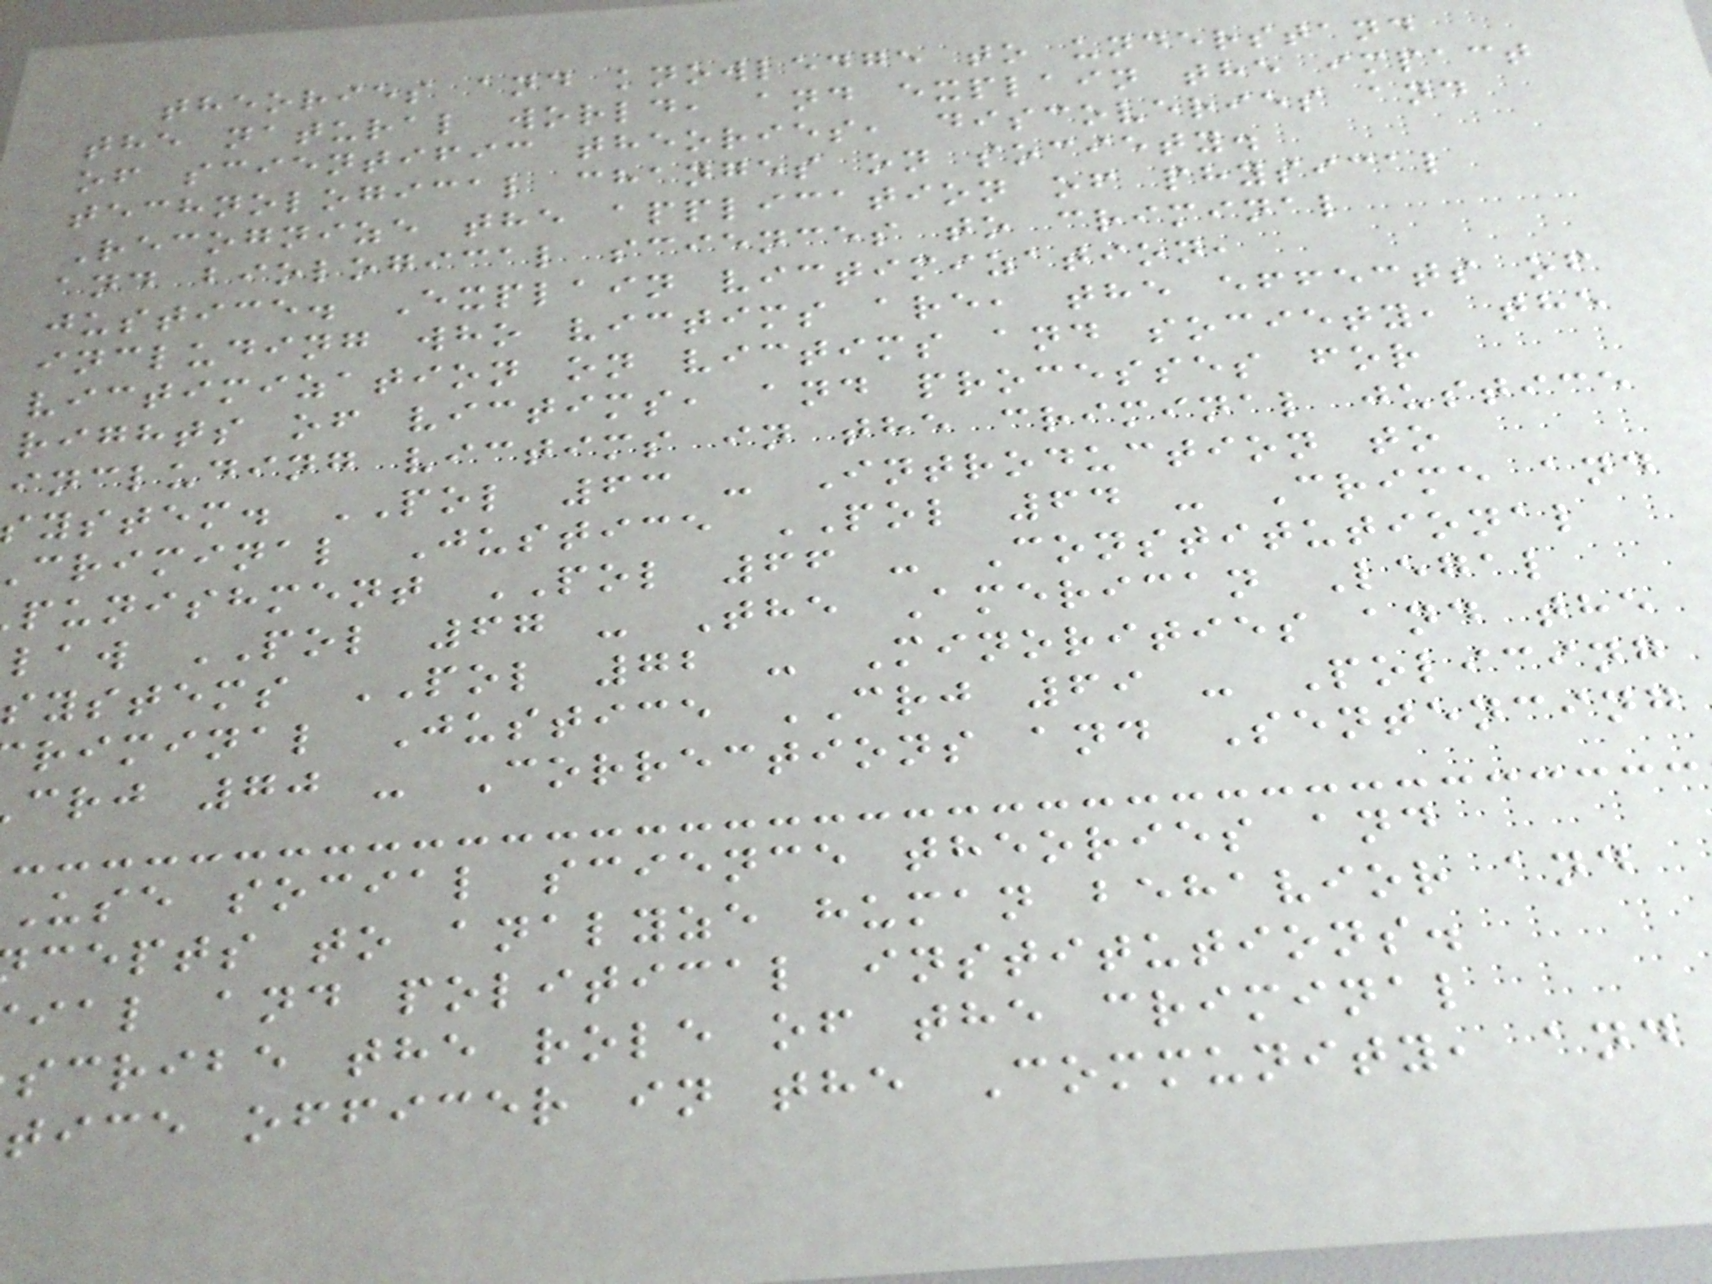theories and knowledge to understand
the natural world, and explain the impact
of scientific theories, discoveries and
technological changes on society.
Recognize the application of physical
and biological sciences to criminal
justice. Explain victimization,
including who victims are, the effects of
victimization on victims and society, the
rights of victims, and processes for
including victims in the criminal justice
ystem. POL 63 - Introduction to
criminal Justice POL 64 - Crime and
punishment POL 66 - Constitutional
law POL 67 - The American Legal
systems POL 72 - Minorities and the
riminal Justice CRJ 69 - Policing
crj 70 - Corrections and Sentencing
Use social science theories and
cepts to analyze human behavior and
ial and political institutions.
scribe the role of the criminal
tice officer in the Community, and
